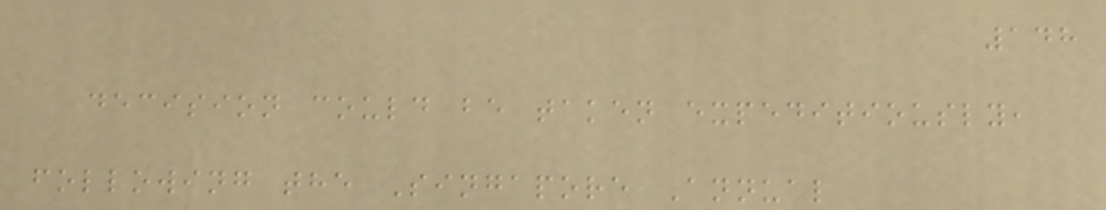148
decision could be taken expeditiously,
following the Singapore Annual
